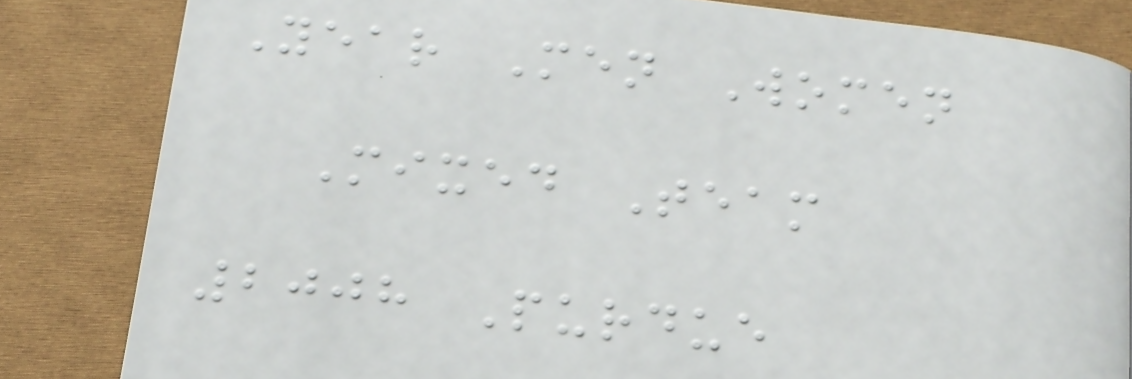Year Men Women
Mixed Team
2008 Purdue
